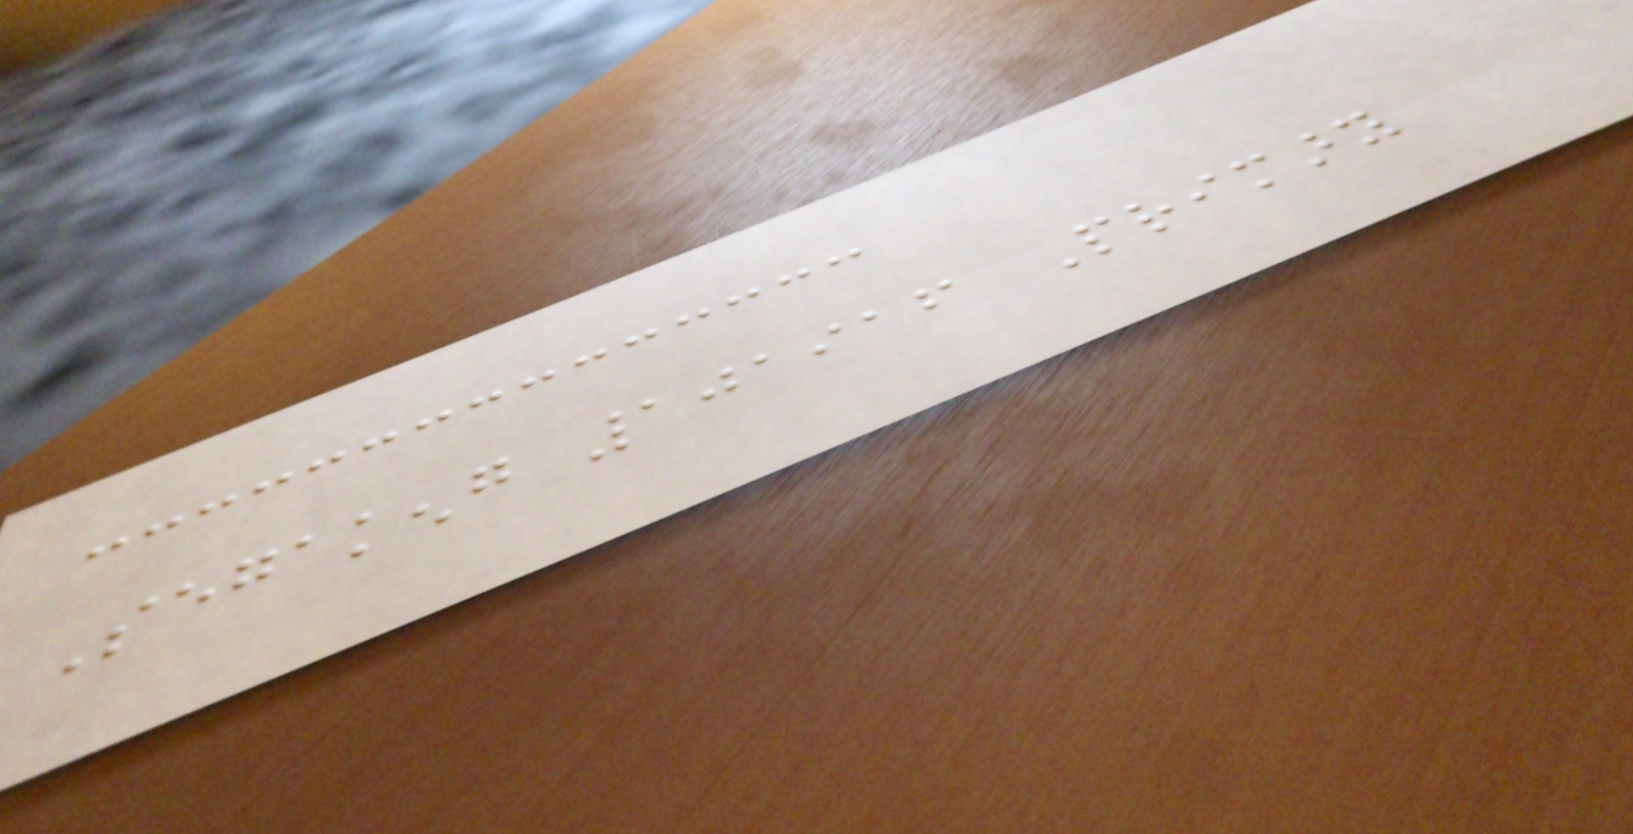Segakeng 101916 Primary
